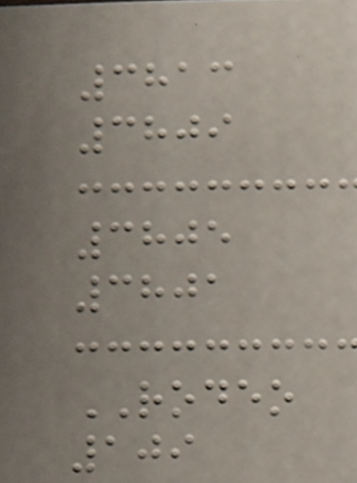3813
3809
3805
3801
RODEO
109
